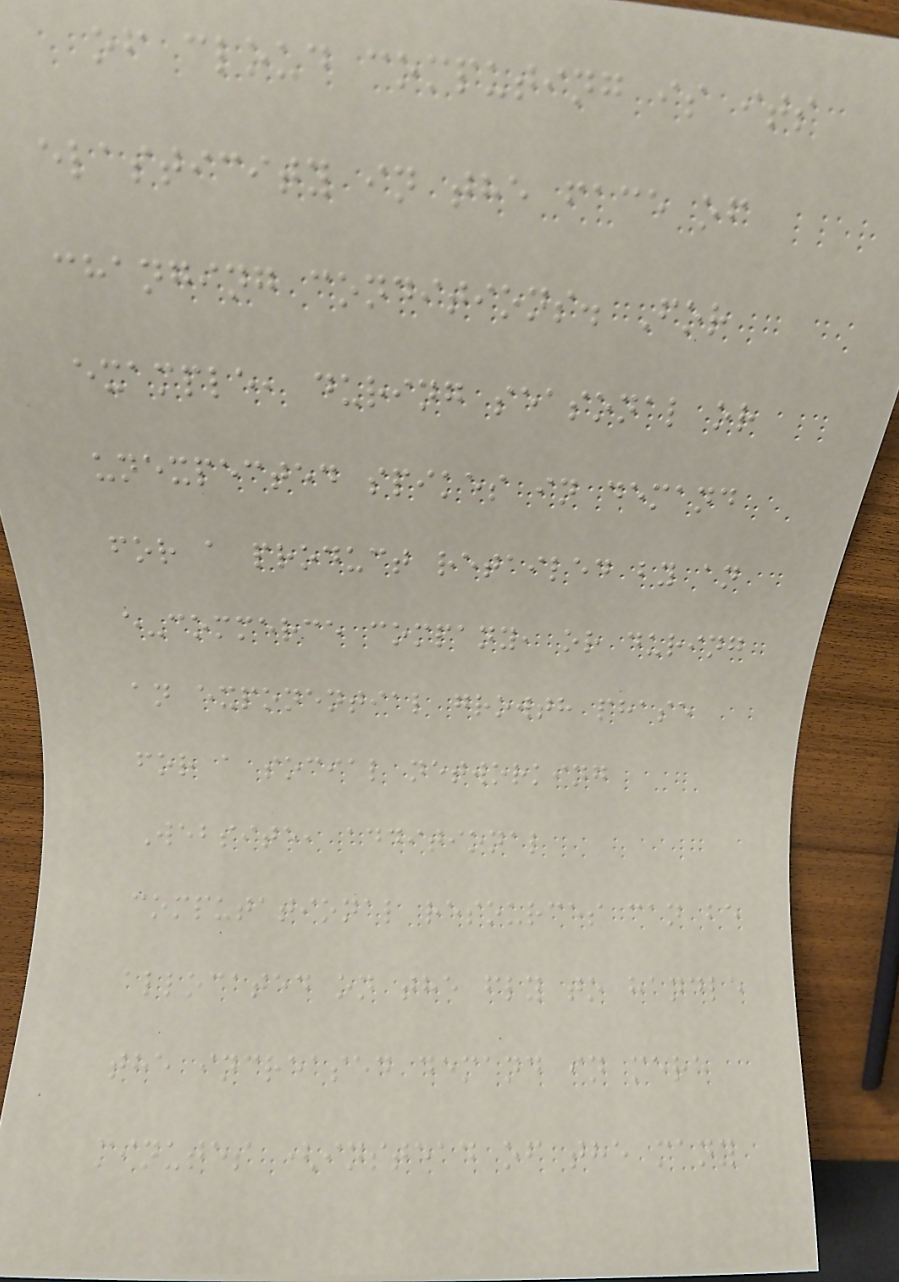of cloud computing is its
elasticity in the face of
changing conditions. For
example, during seasonal or
unexpected spikes in demand
for a product retailed by an
e-commerce company, or during
an exponential growth phase
for a social networking
Website, additional
computational resources can be
allocated on the fly to handle
the increased demand in mere
minutes (instead of the many
